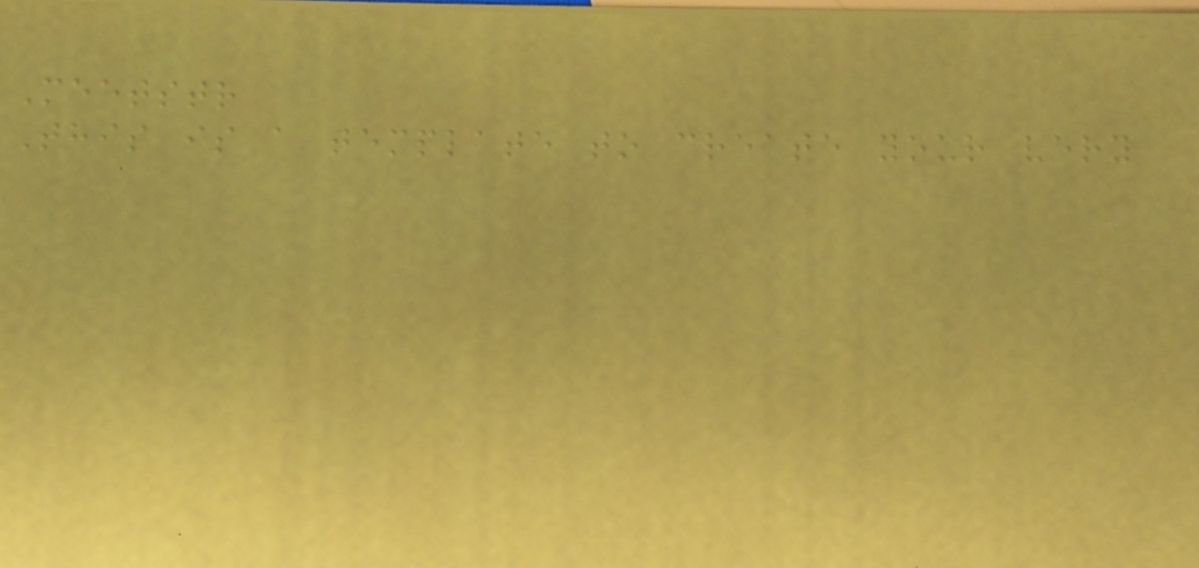Meetstr
This is a template to create your very
